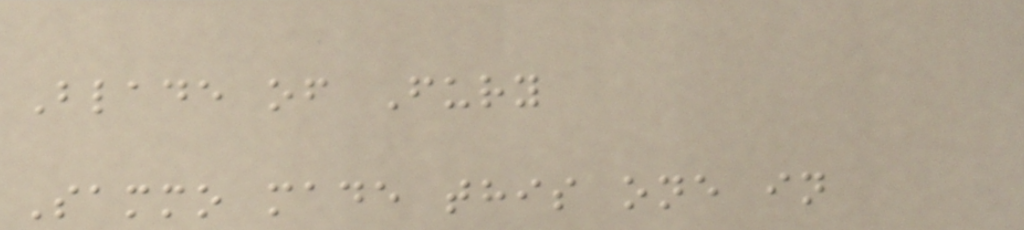Blade of Fury
Sammo made this one in
